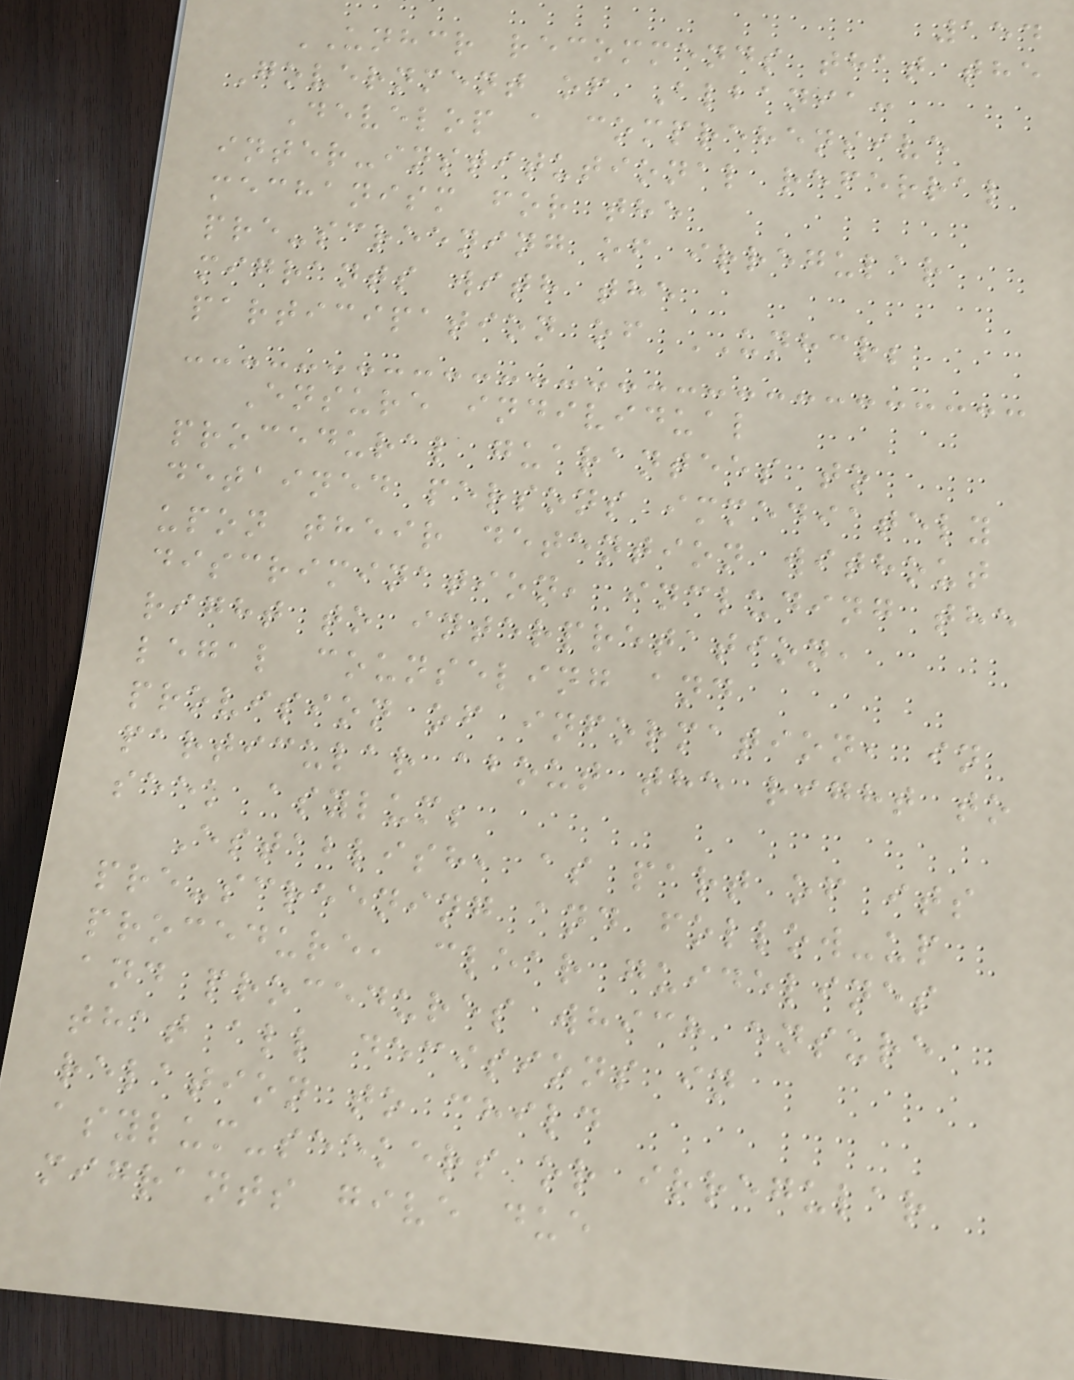154
UNHCR recommends that the
Government of Albania:
Develop a comprehensive
inter-institutional referral
mechanism for the
pre-screening of irregular
migrants with the
participation of UNHCR;
Ensure individual
procedural guarantees to
detained persons immediately
upon their detention without
discrimination, including the
right to interpretation,
legal counseling and
provision of information, in
particular about the right to
seek asylum;
Establish, as part of its
pre-screening and follow-up
procedure, clear guidelines
and procedures which ensure
that all decisions in
relation to child
asylum-seekers or irregular
migrants give due
